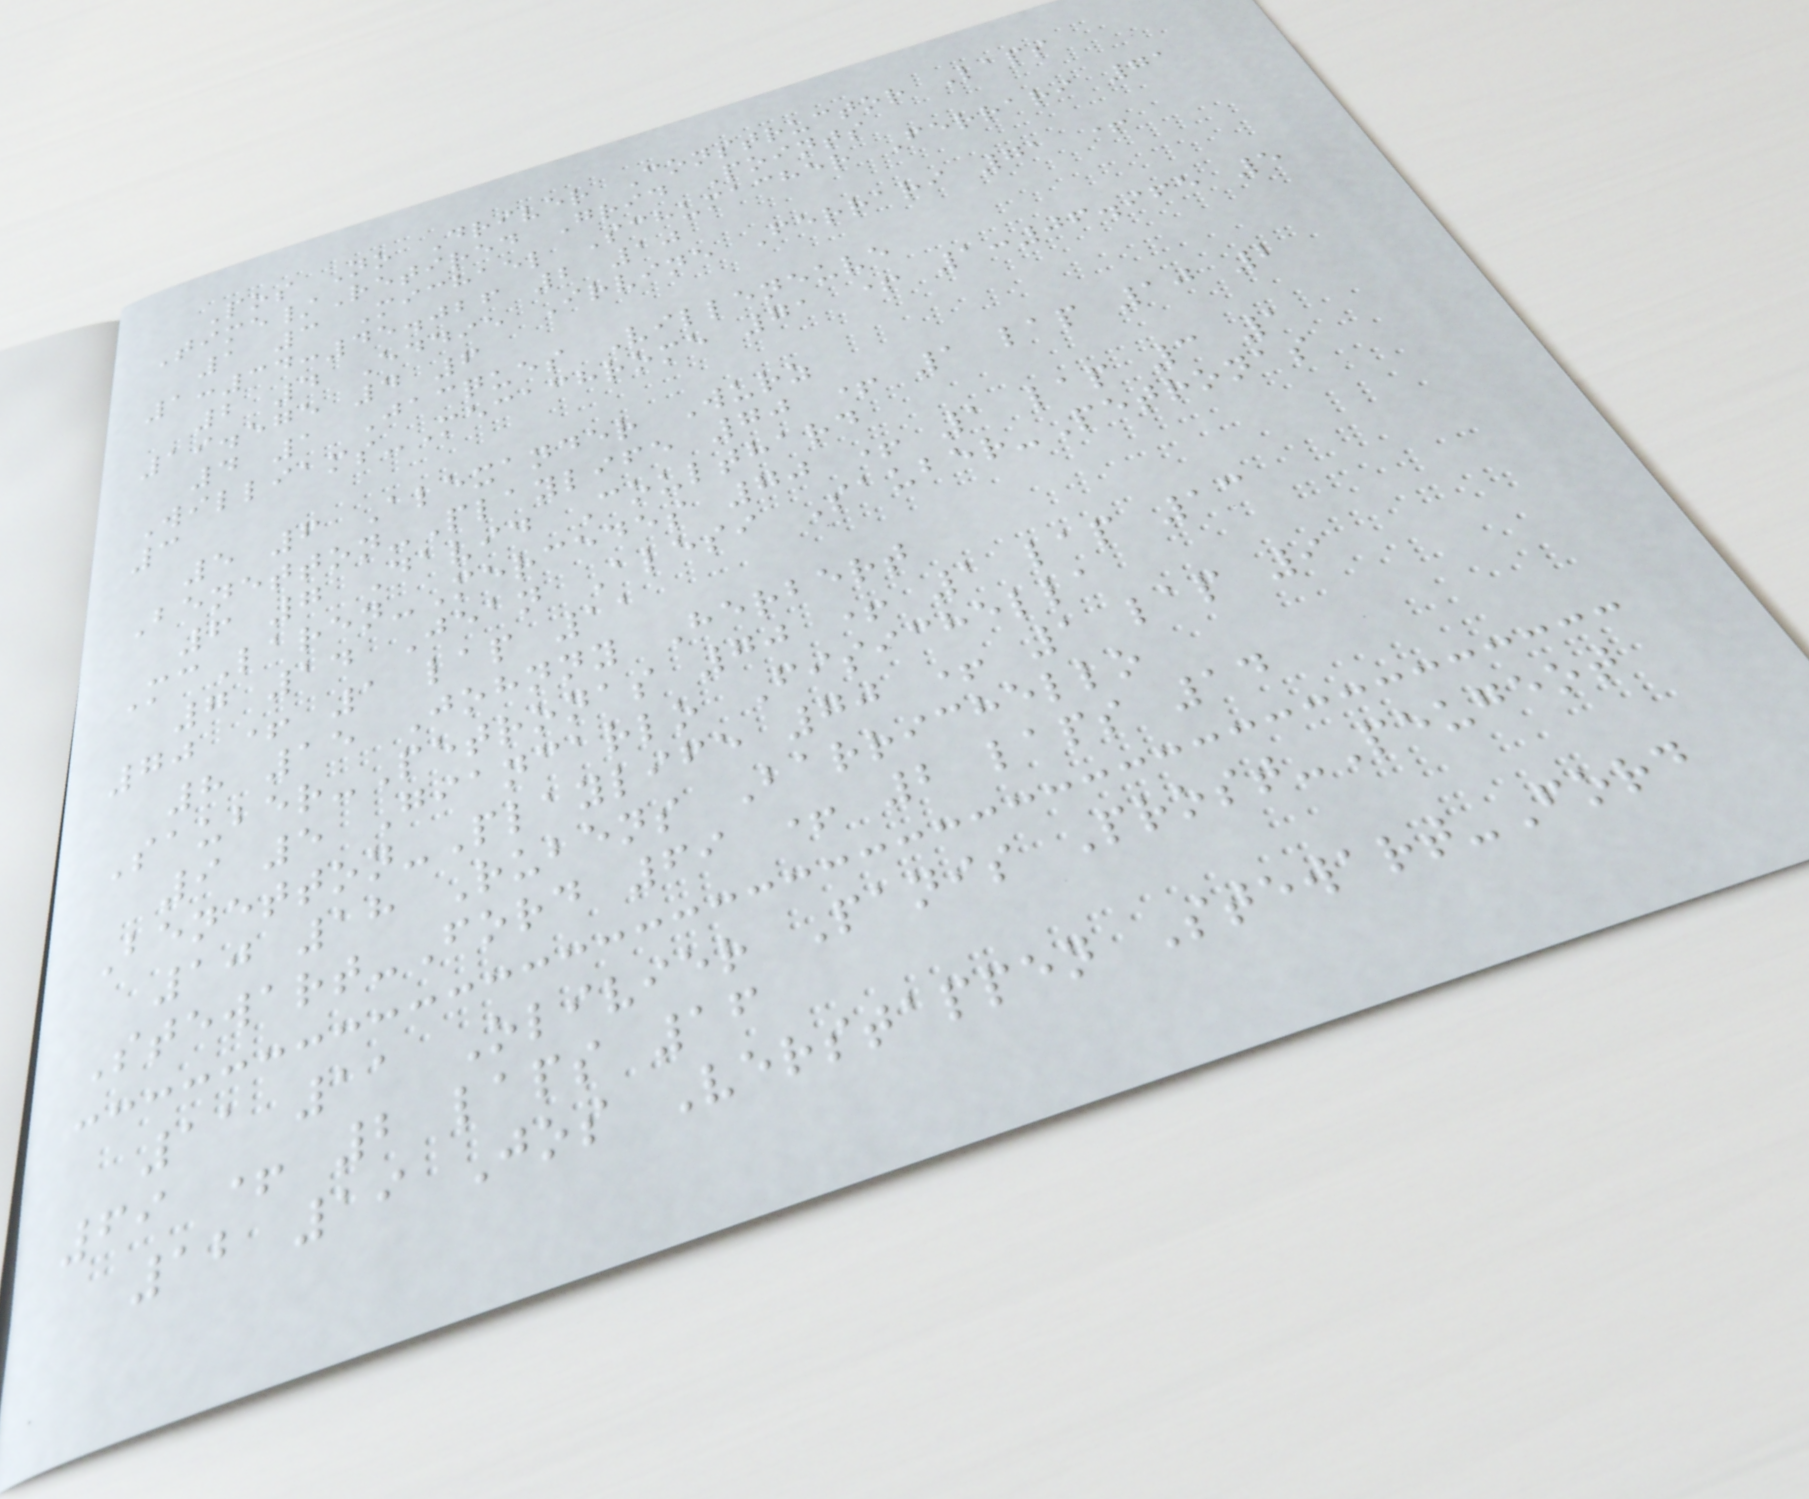Pos No Driver Constructor Laps
Time/Retired Grid Points
1 3 Michael Schumacher Ferrari 71
1:34:45.026 2 10
2 4 Eddie Irvine Ferrari 71 +
19.575 4 6
4 1 Jacques Villeneuve
Williams-Mecachrome 71 + 1:06.965 5
3
5 6 Alexander Wurz
Benetton-Playlife 70 + 1 lap 10 2
6 7 David Coulthard
McLaren-Mercedes 70 + 1 lap 3 1
7 14 Jean Alesi Sauber-Petronas
70 + 1 lap 11
8 15 Johnny Herbert
Sauber-Petronas 70 + 1 lap 13
9 5 Giancarlo Fisichella
Benetton-Playlife 70 + 1 lap 9
10 18 Rubens Barrichello
Stewart-Ford 69 + 2 laps 14
11 11 Olivier Panis Prost-Peugeot
69 + 2 laps 16
12 19 Jos Verstappen Stewart-Ford
